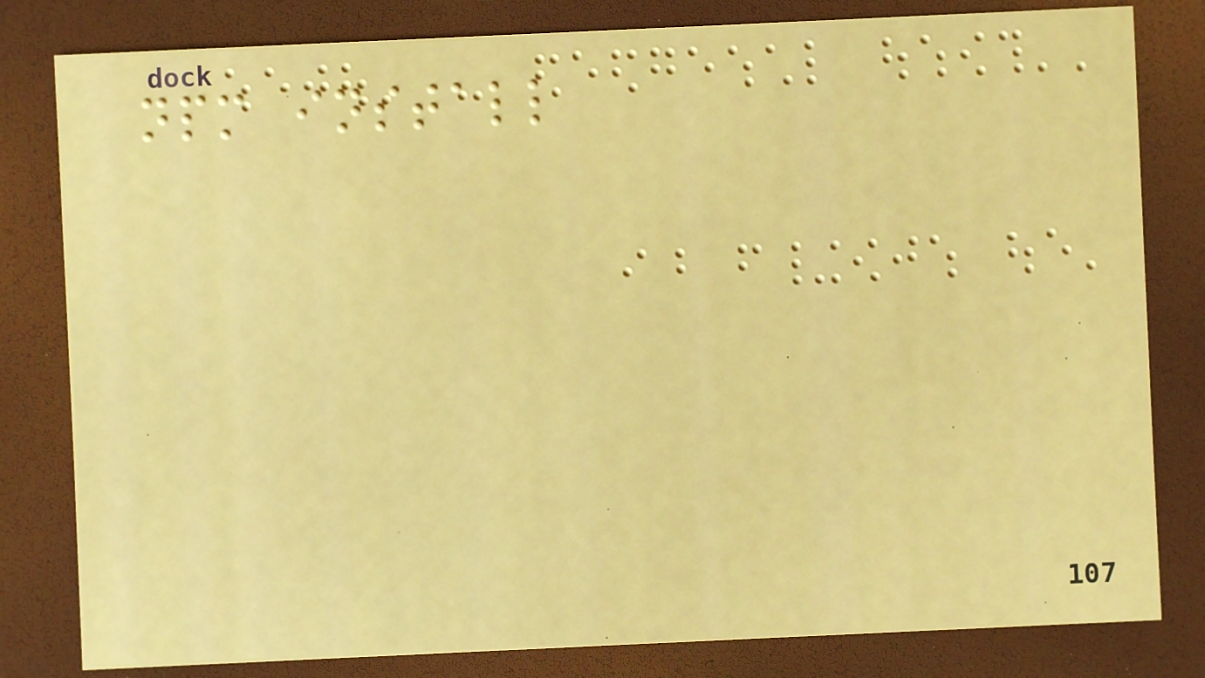npm install
